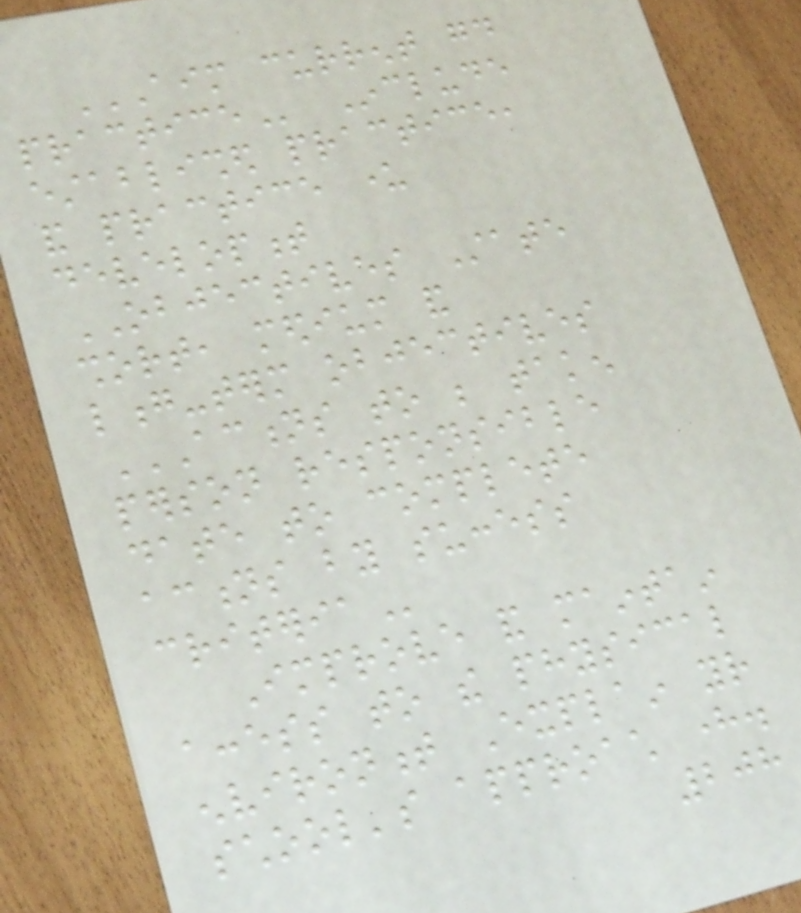AIM CURRENT GOOD
PRACTICE Include
established practice,
and practice under
development
OBJECTIVES State
short, medium and
long-term objectives
ACTIONS TO BE TAKEN
PERSON RESPONSIBLE
DATE TO COMPLETE
ACTIONS BY SUCCESS
CRITERIA
Improve and maintain
access to the physical
environment Explain your
school's approach here.
208
